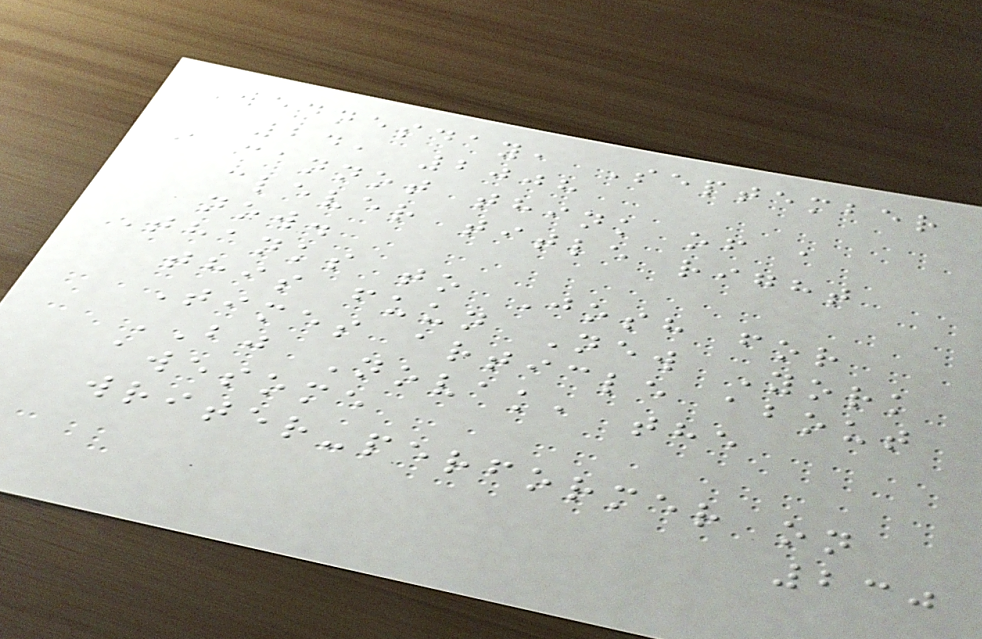Wednesday, September
24, 2008
i cannot think of a
clever title right
now.
Thanks to Josh for
this fuun New York
Times article about
BJ Novak, the
awesome
writer-performer on
230
